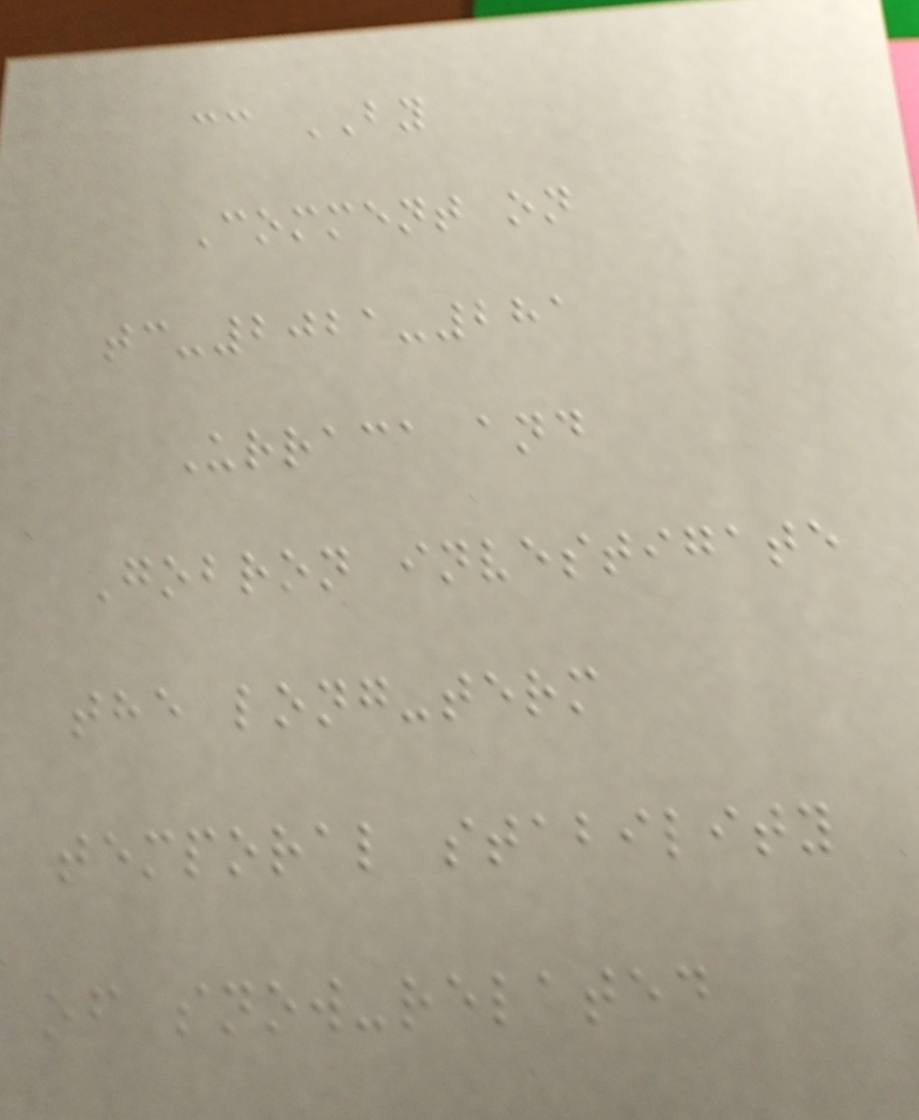cc BY
Comment on
tc-2021-281
Urraca and
Gobron investigate
the long-term
temporal stability
of snow-related
